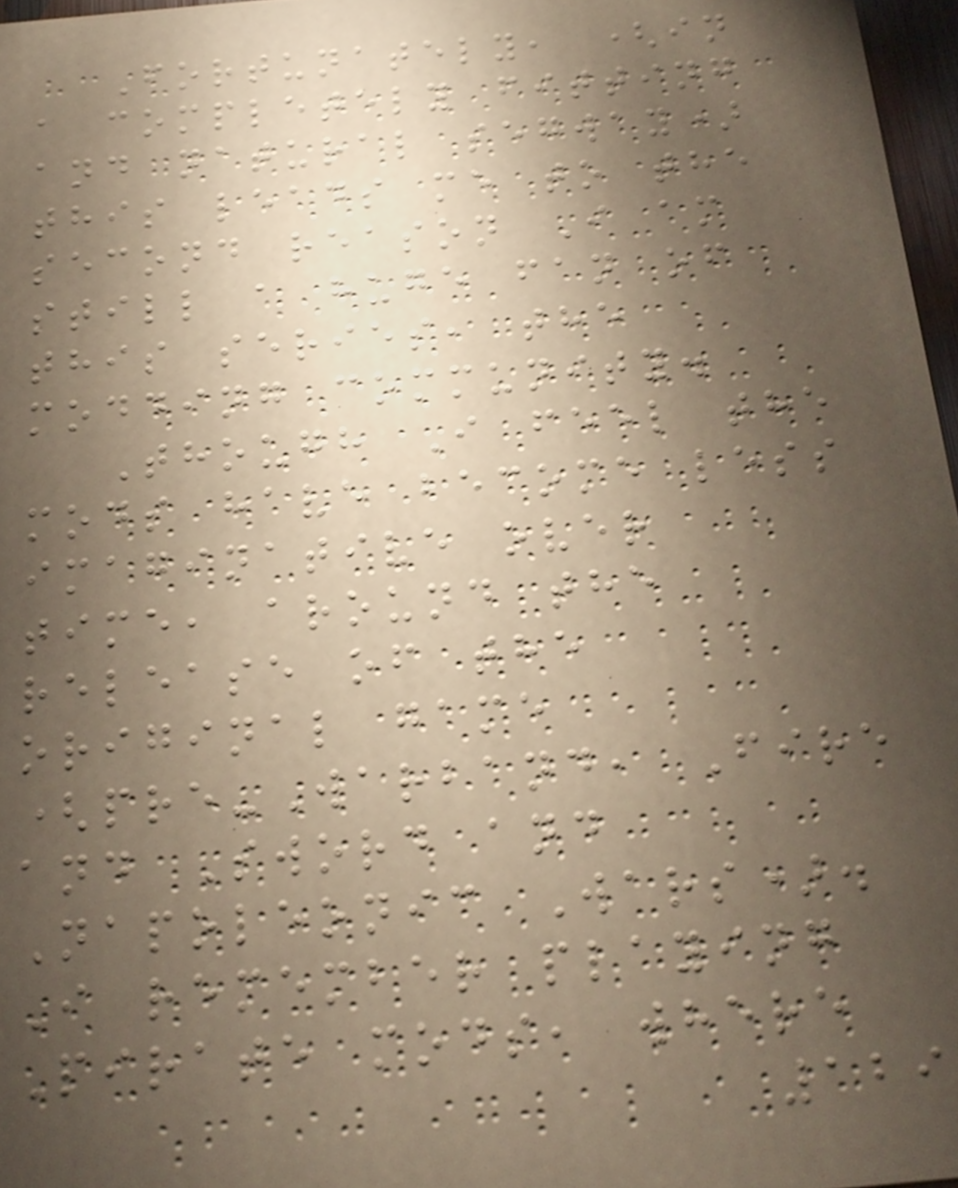Fortunately, (in
a completely fitting
and natural segway)
this leads me to the
second reason I am
still a huge fan of
this series, the
modding community.
Though I feel the
mods have become less
imaginative over
time, around the
release of the
original game
(pre-Warband, Fire
and Sword and
Napoleonic Wars).
I remember playing
Pirate mods, where
129
